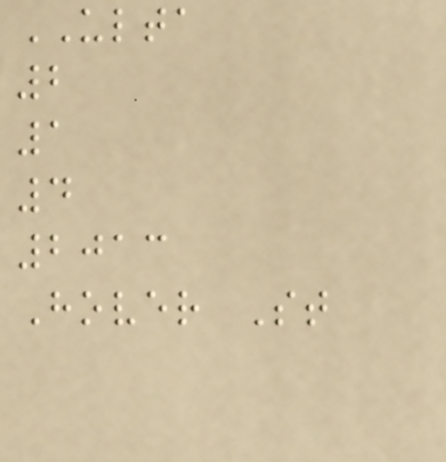ULTA
2
1
4
2013
Hover St
